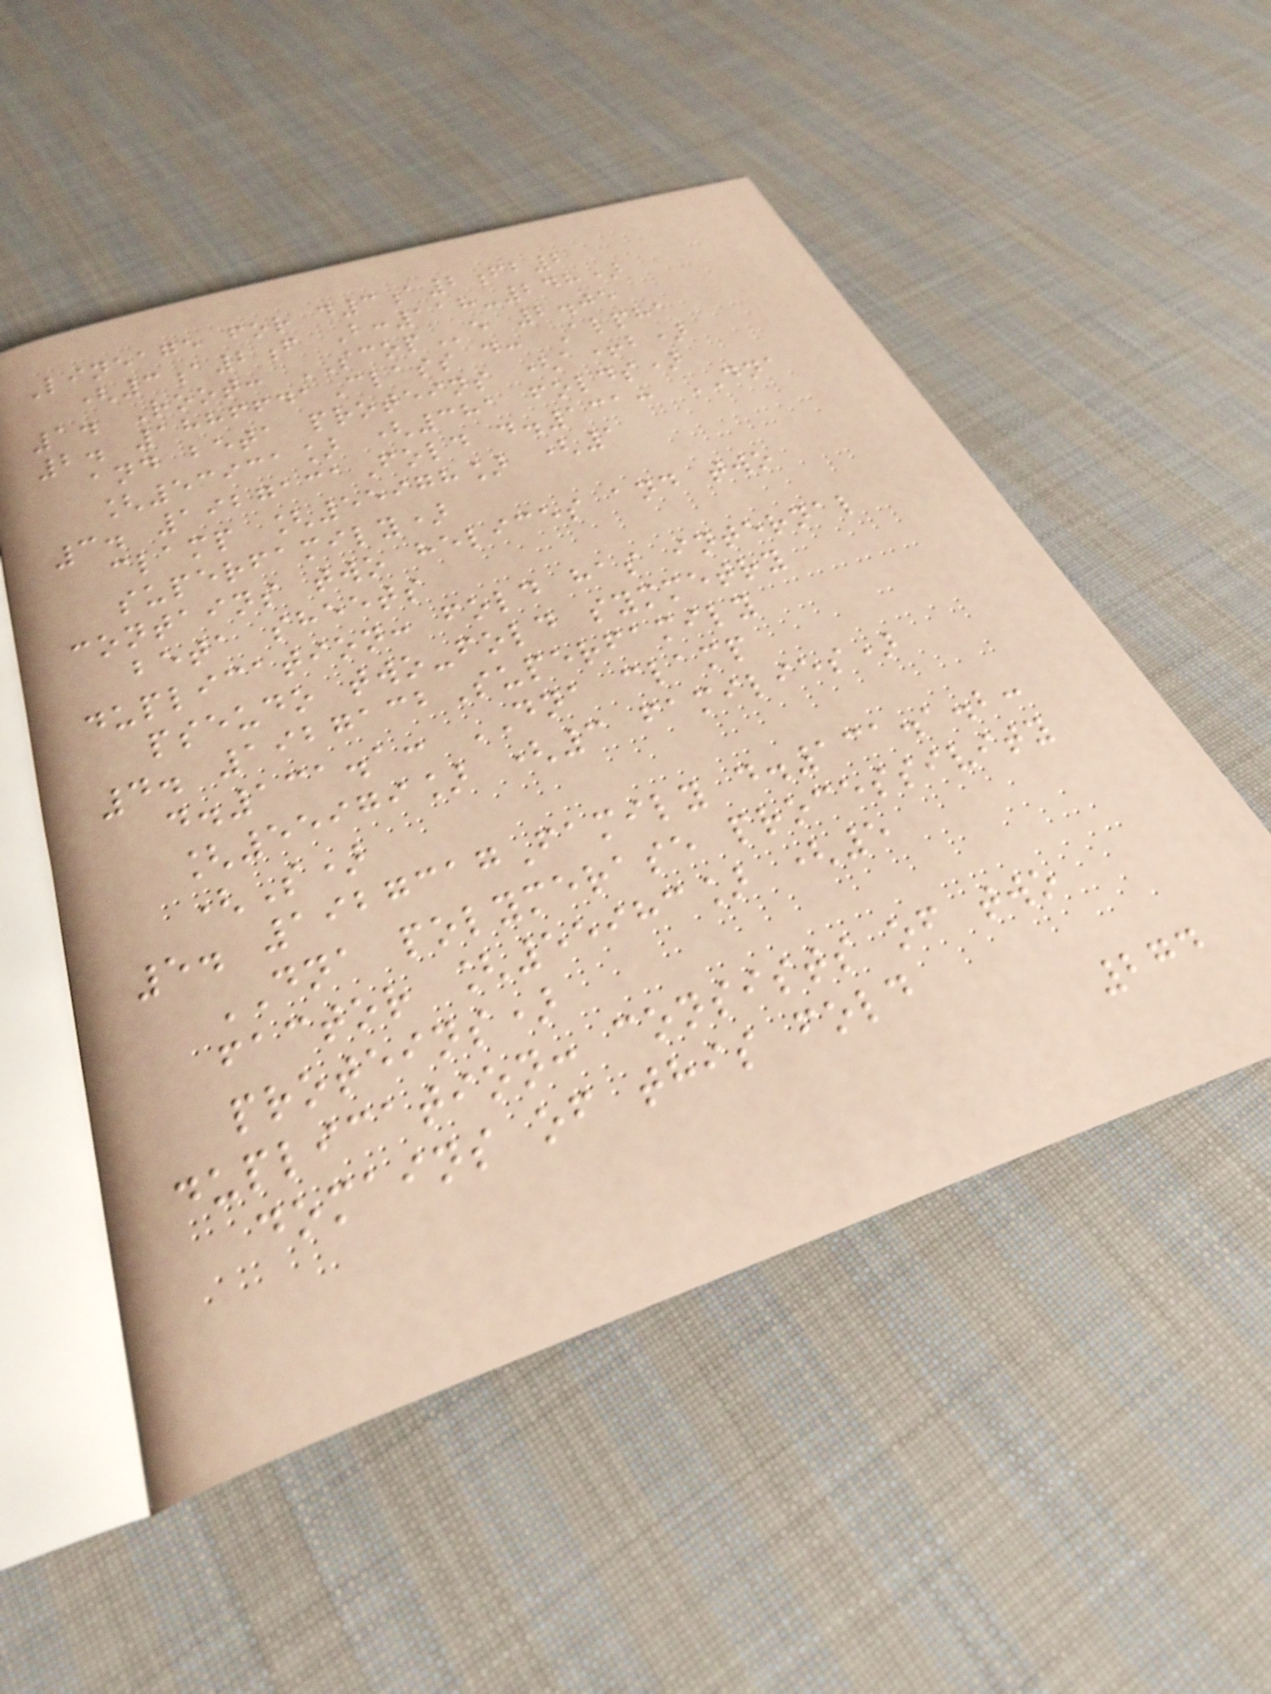Lineage for d3a2fb2
(3a2f B:118-248)
1. Root: SCOPe 2.05
2. 1886641Class d: Alpha
and beta proteins (a+b)
[53931] (381 folds)
3. 1927131Fold d.131: DNA
clamp [55978] (1
superfamily)
contains two helices and two
beta sheets
duplication: fold has internal
pseudo two-fold symmetry
4. 1927132Superfamily
d.131.1: DNA clamp
[55979] (3 families)
(S)
5. 1927317Family d.131.1.2:
DNA polymerase processivity
factor [55983] (5
proteins)
duplication: consists of two
domains of this fold
274
